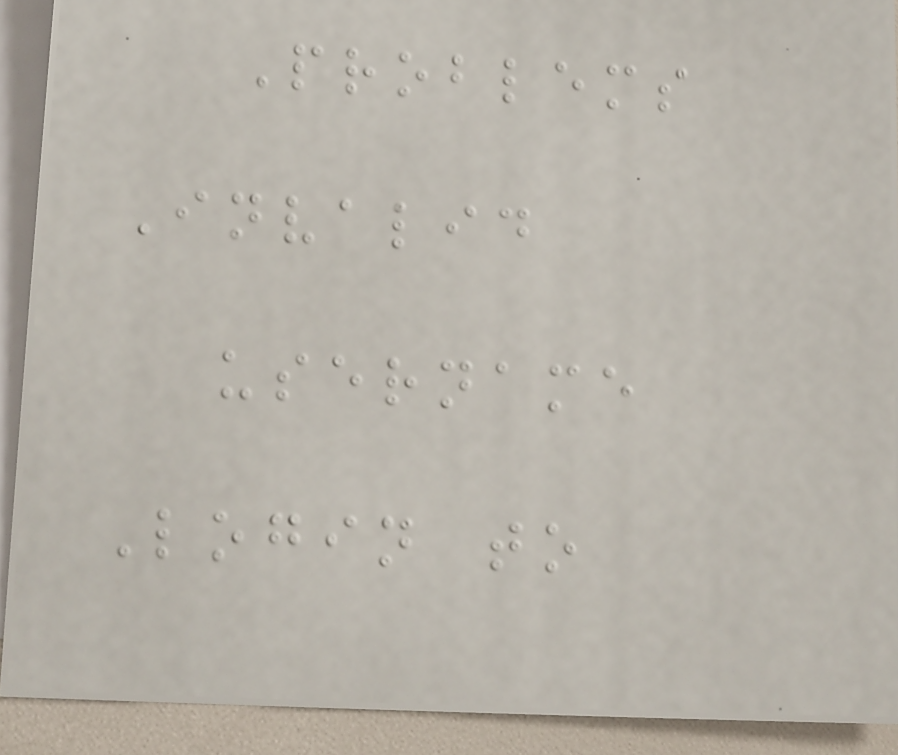Problems
Invalid
username
Login to
